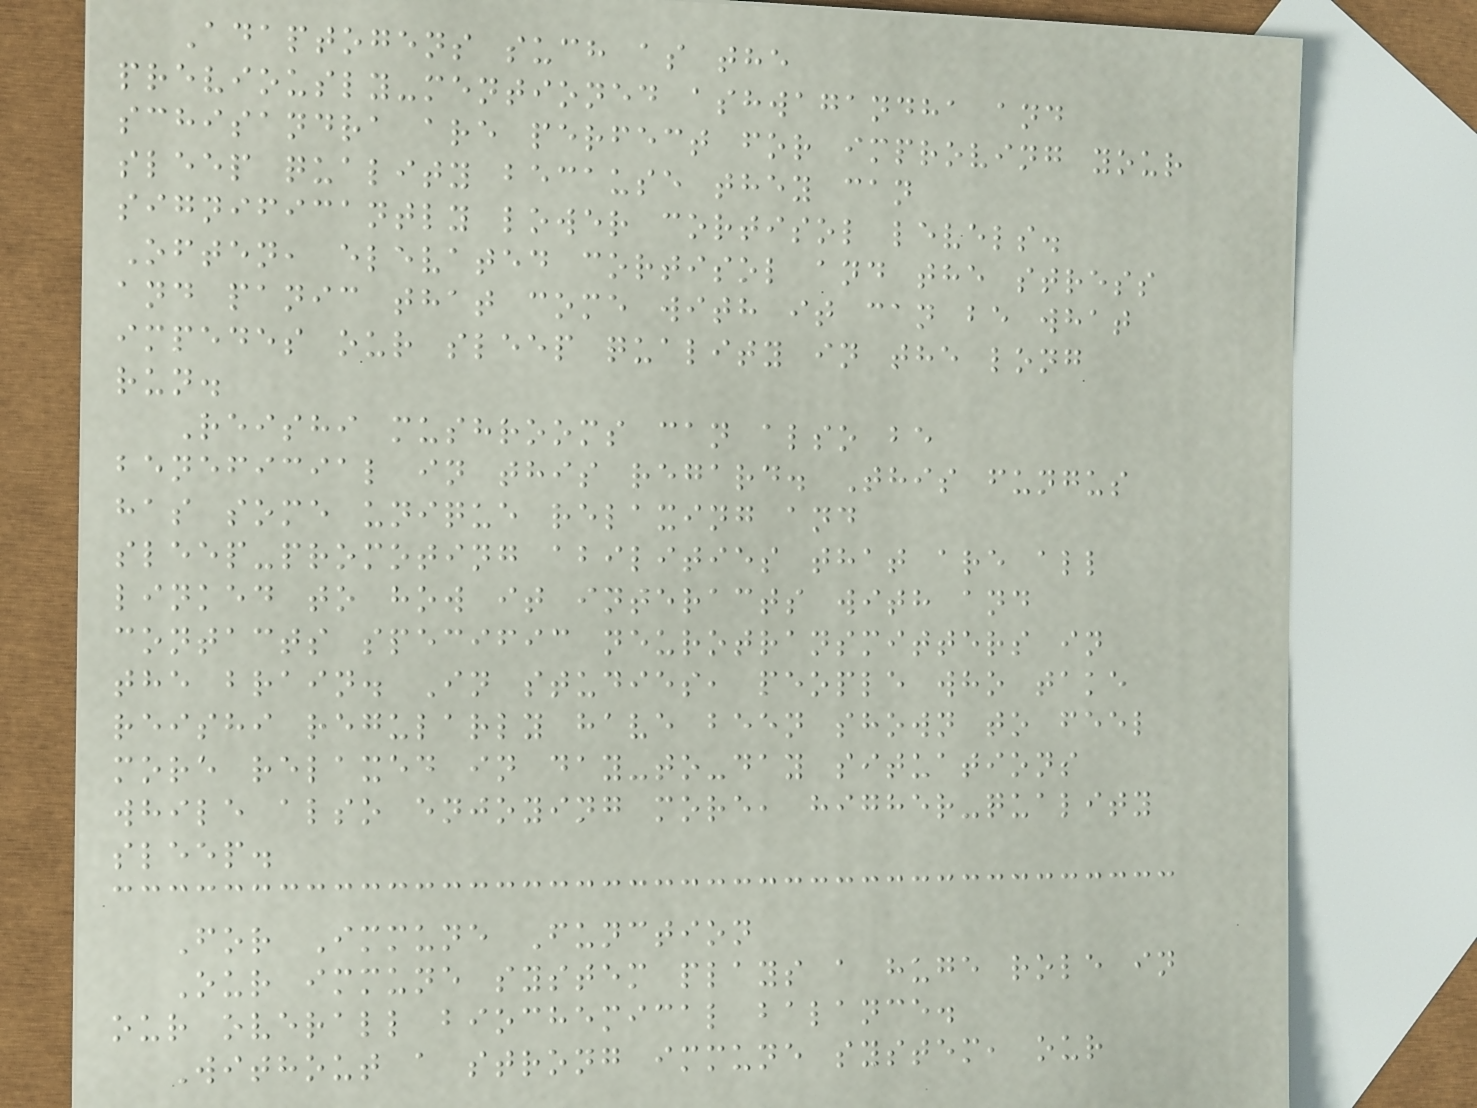Adaptogens such as the
previously-mentioned ashwagandha and
schisandra are perfect for improving your
sleep quality because they can
significantly lower cortisol levels.
Often, elevated cortisol and the stress
and panic that come with it can be what
impedes our sleep quality in the long
run.
Reishi mushrooms can also be
beneficial in this regard. This fungus
has some unique relaxing and
sleep-promoting abilities that are all
linked to how it interacts with and
contacts specific neurotransmitters in
the brain. In studies, people who take
reishi regularly have been shown to feel
more relaxed in day-to-day situations
while also enjoying more, higher-quality
sleep.
For Immune Function
Our immune system plays a huge role in
our overall biochemical balance.
Without a strong immune system, our
